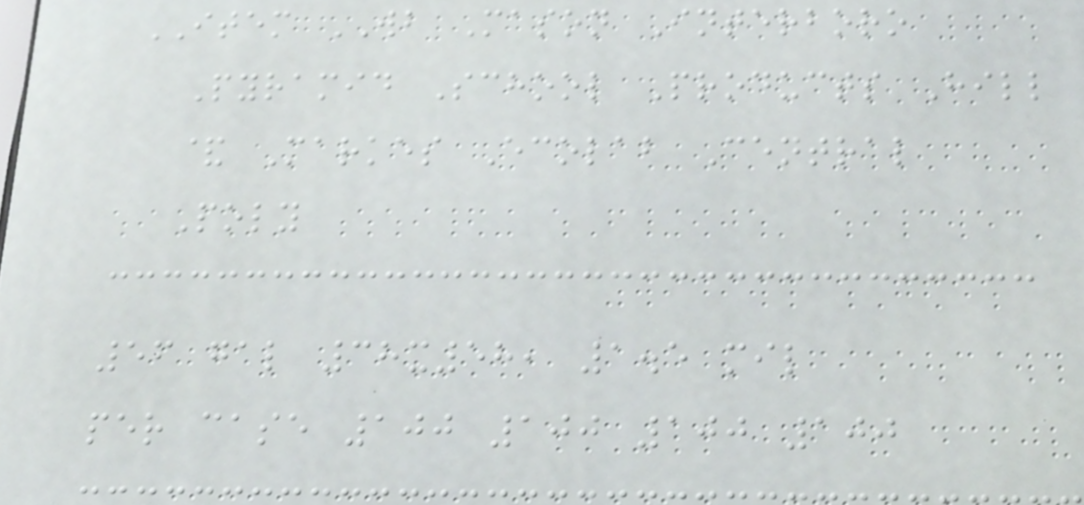ITEM WB Mason Interboro
Pyramid School Products Hill
& Markes Ecolab Central
Poly
56 gal 38x58, 1.5 mil
per case 100 100 100 100
